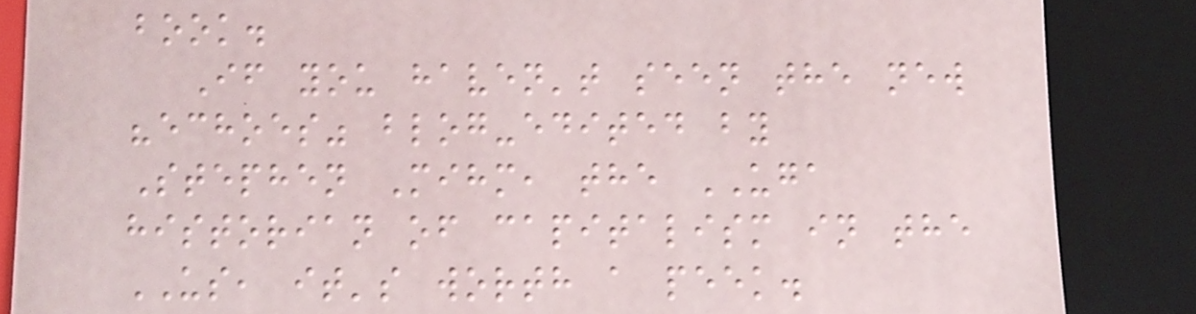book.
If you haven't seen the new
"echoes" blog-edited by
Stephen Mihm, the UGA
historian of capitalism in the
US, it's worth a peek.
